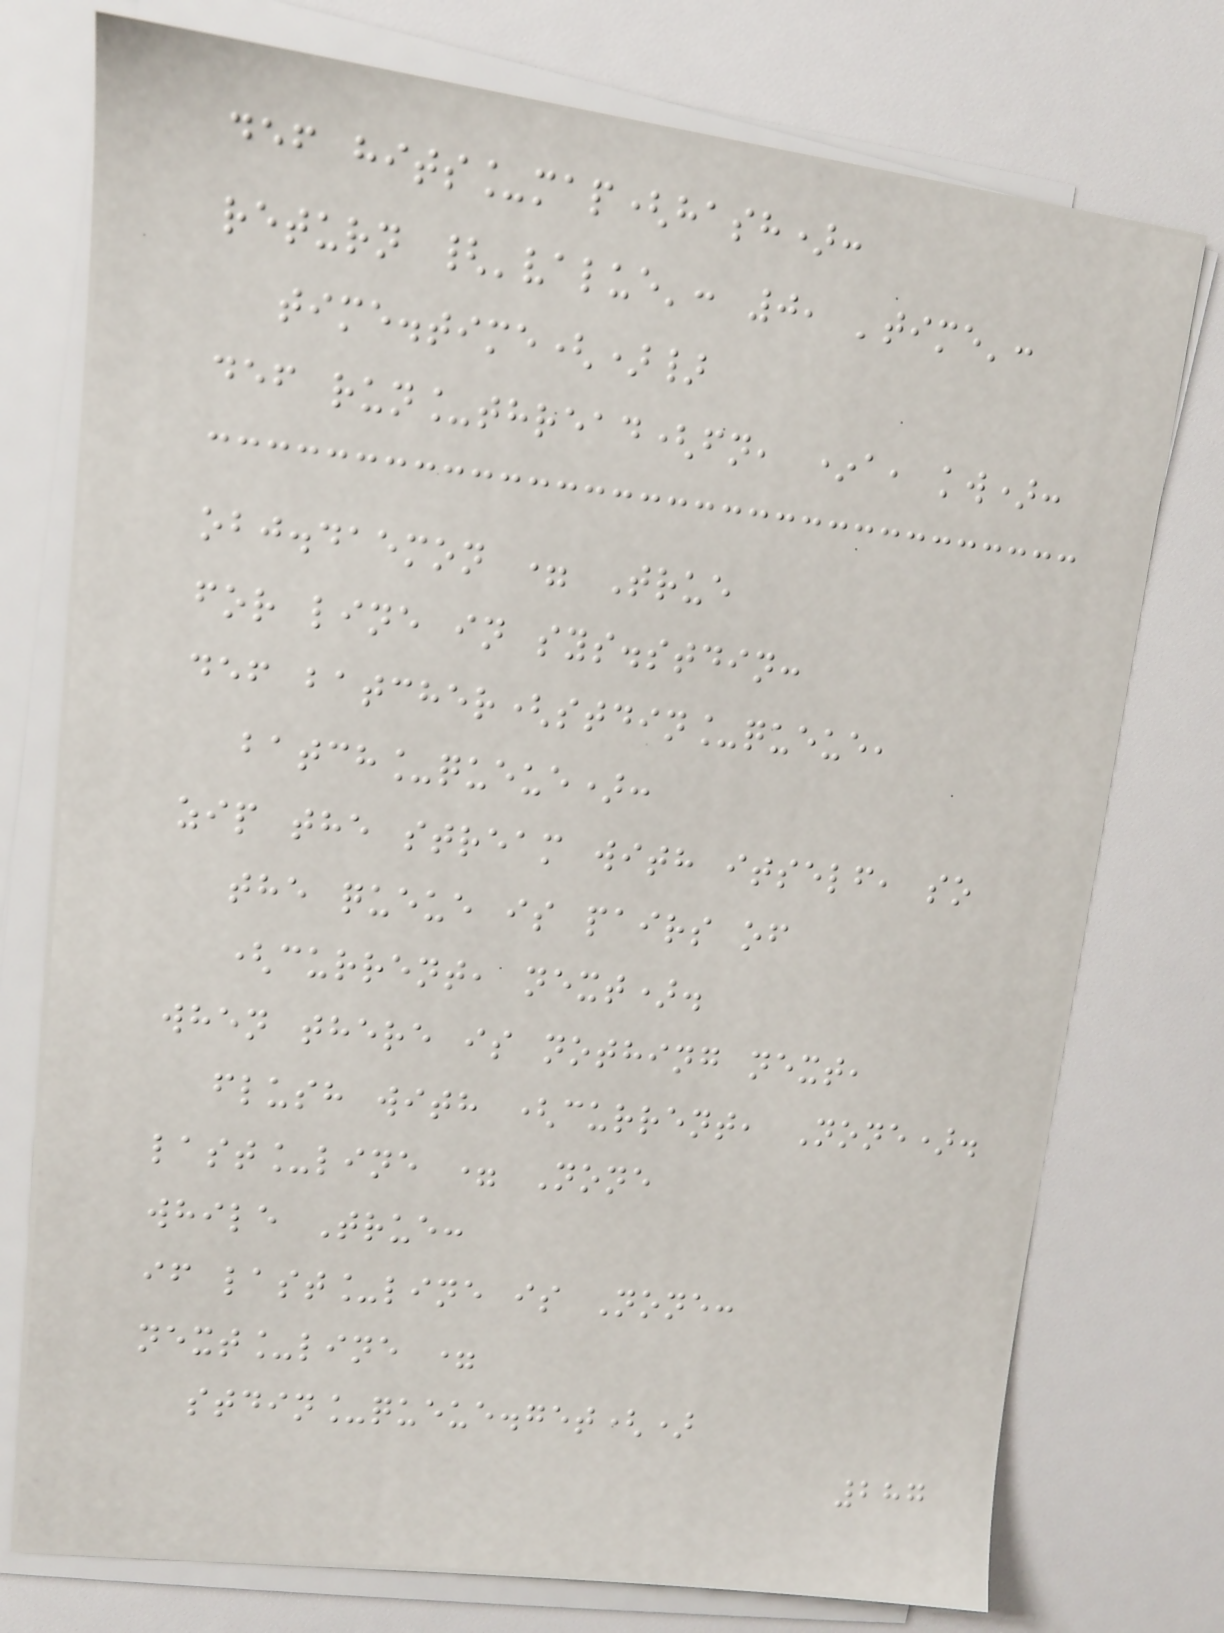def hits_map(hash):
return {'value': 0, 'time':
time.time()}
def run_thread(fn, *a, kw):
obj.daemon = True
for line in sys.stdin:
def batcher(stdin_queue,
batch_queue):
zip the stream with itself, so
the queue is pairs of
(current, next).
when there is nothing next,
flush with (current, None).
last_line = None
while True:
if last_line is None:
next_line =
stdin_queue.get()
287
